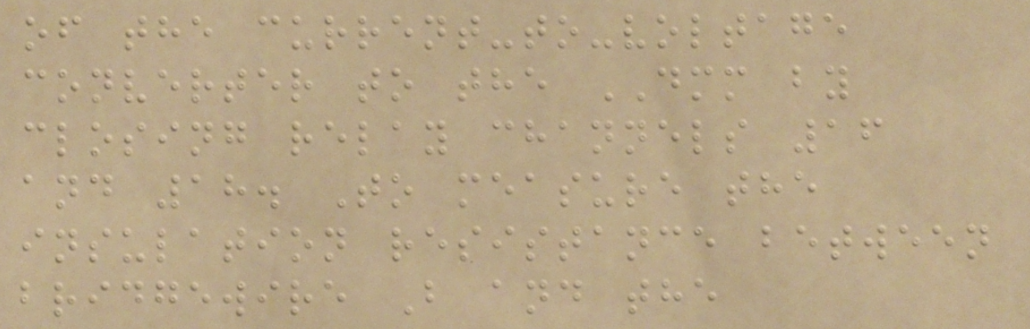of the current-to-voltage
converter to the DMM by
closing relay channels 16
and 18. To measure the
insulation resistance between
bridgewire B and the
